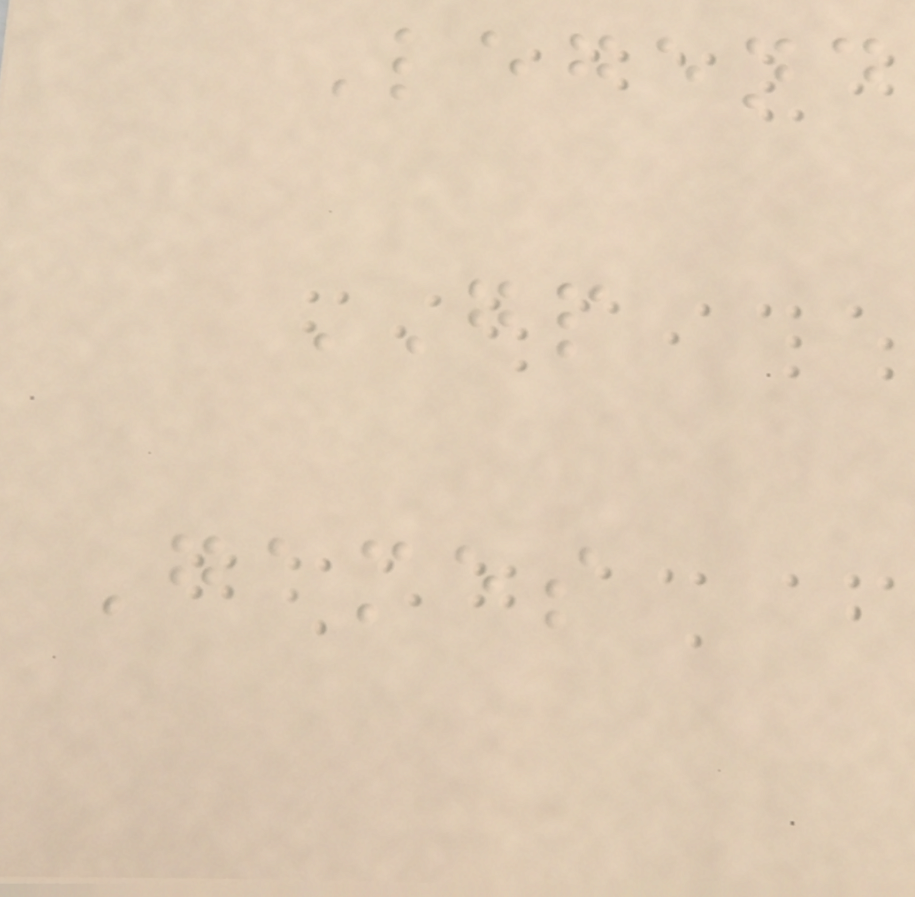Legend
GP
Games
